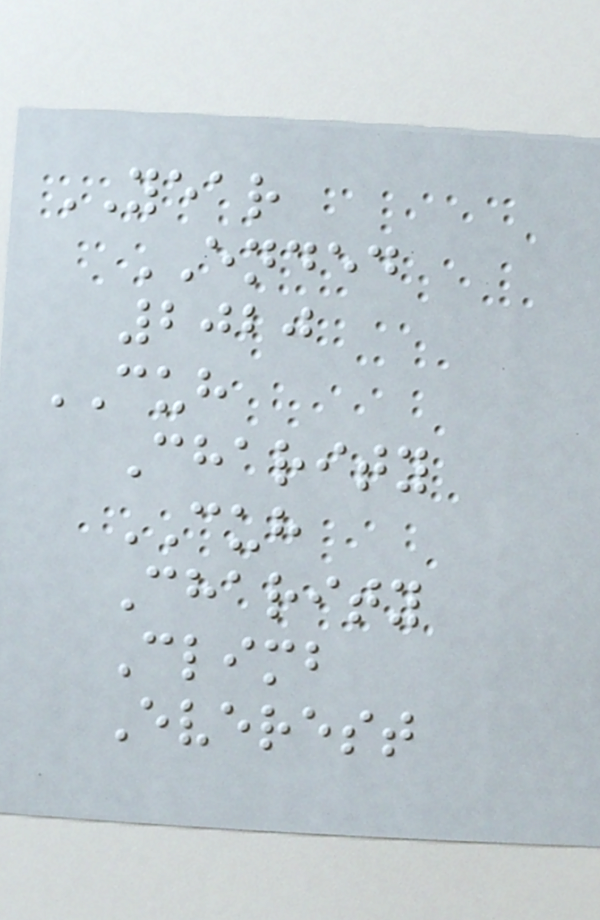YEAR
ENDED
2020
CUH
Charity
CUH
Charity
Climb
Everest
